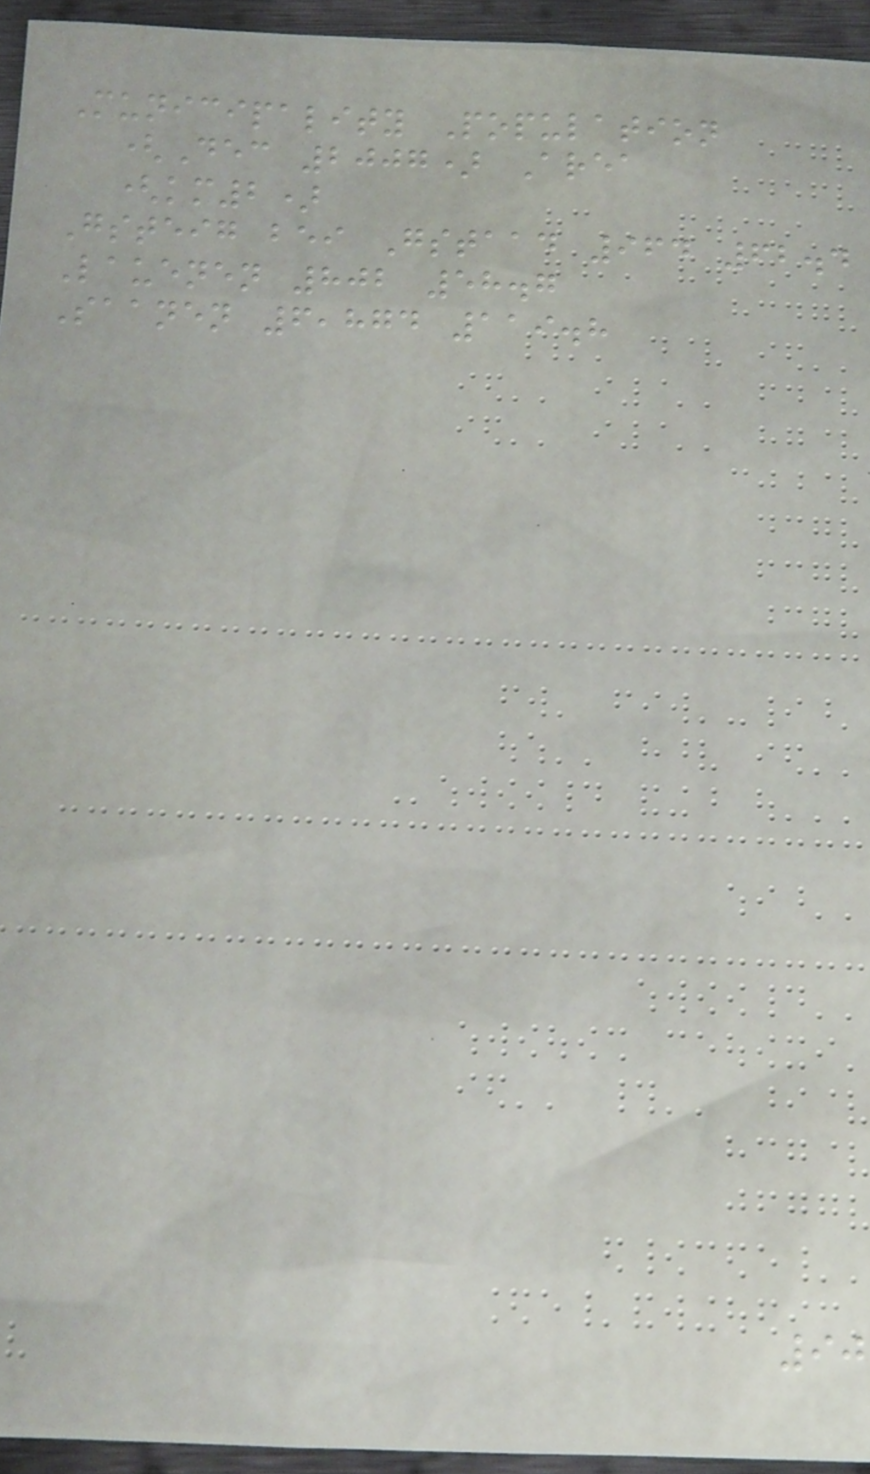Municipality Population
(Dec 2007) Area
(km2)
Gsteig bei Gstaad 964 62.4
Lauenen 802 58.7
Saanen 6,874 119.8
90
